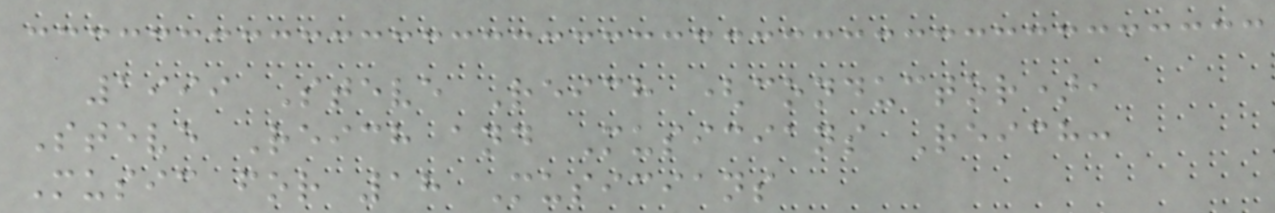1999 Steve Reich (conductor),
Steve Reich and Musicians Reich:
Music for 18 Musicians
